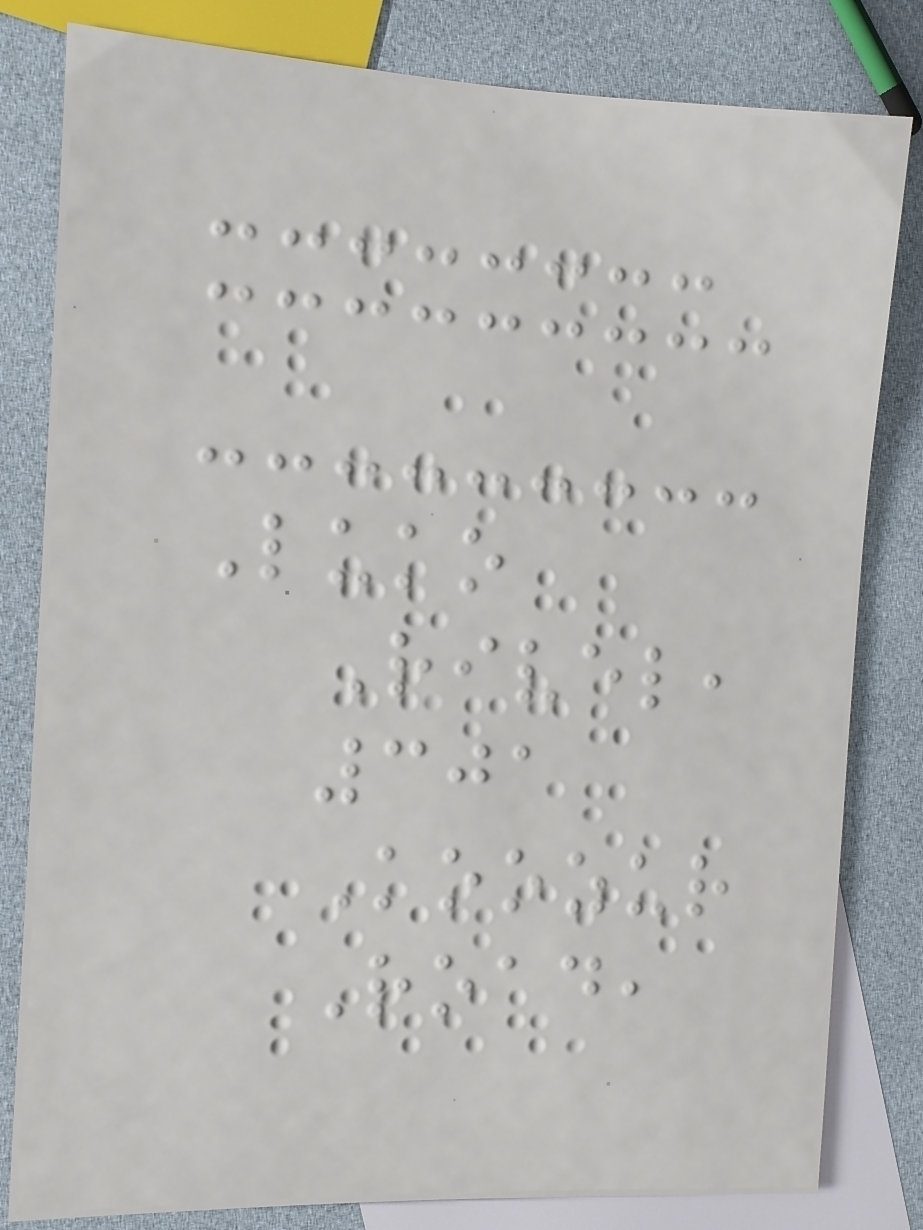Luko
Rivel,
301
Koozur
Road,
